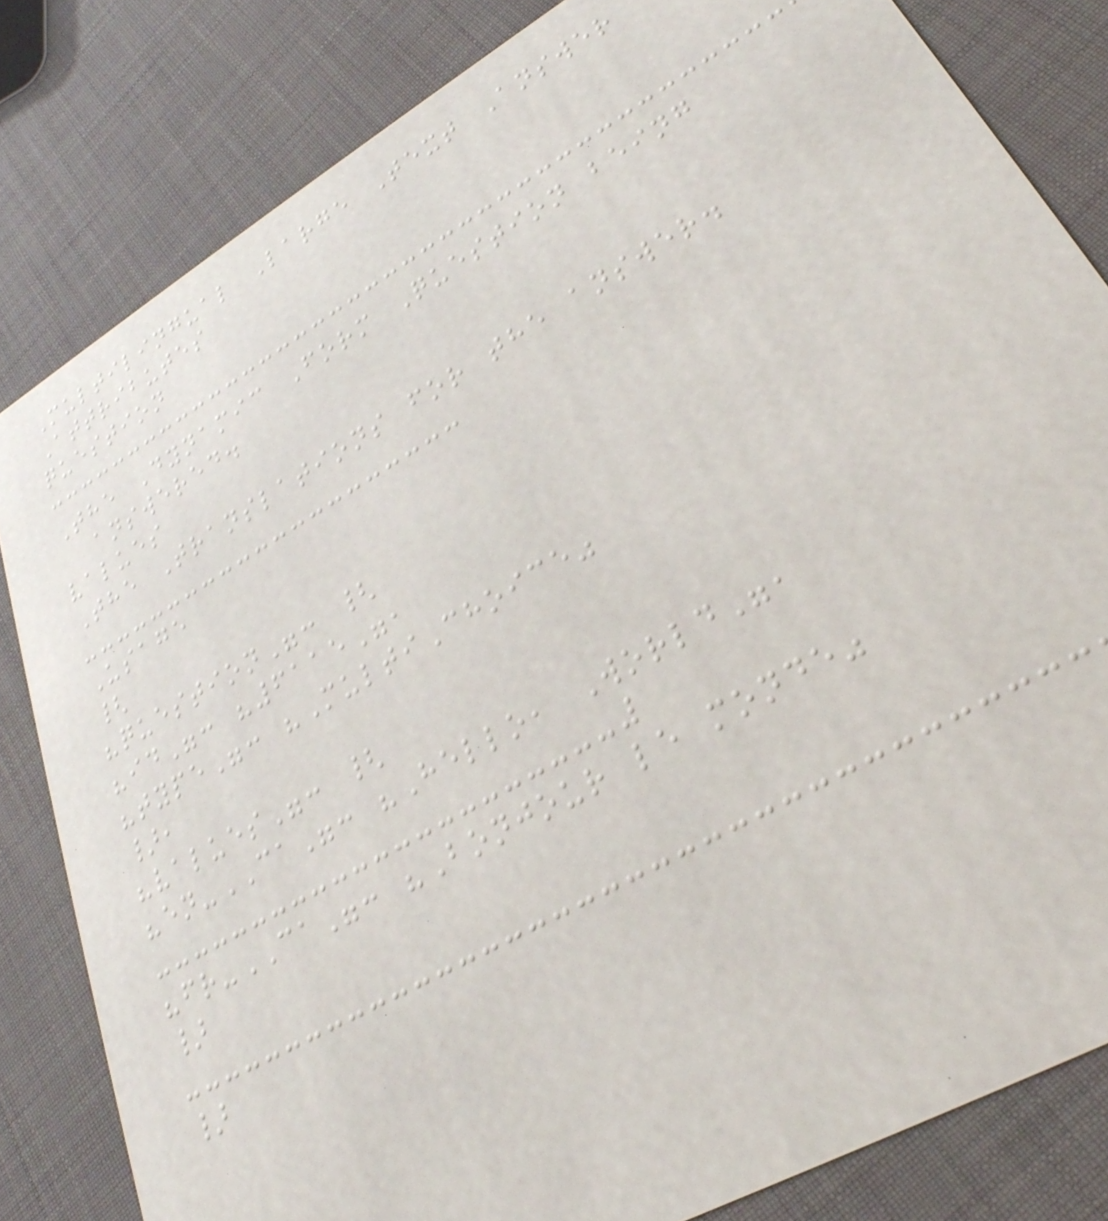Multilingual Large Text Answer
Attributes
question
The Dynamic Form Question being
answered.
values
The Translations for the answer.
Usage
{
"question": {
"id": "6115",
"type": "MultiChoice"
},
"values": {
"en-CA": "Hello, World",
"fr-CA": "Bonjour le monde"
}
}
